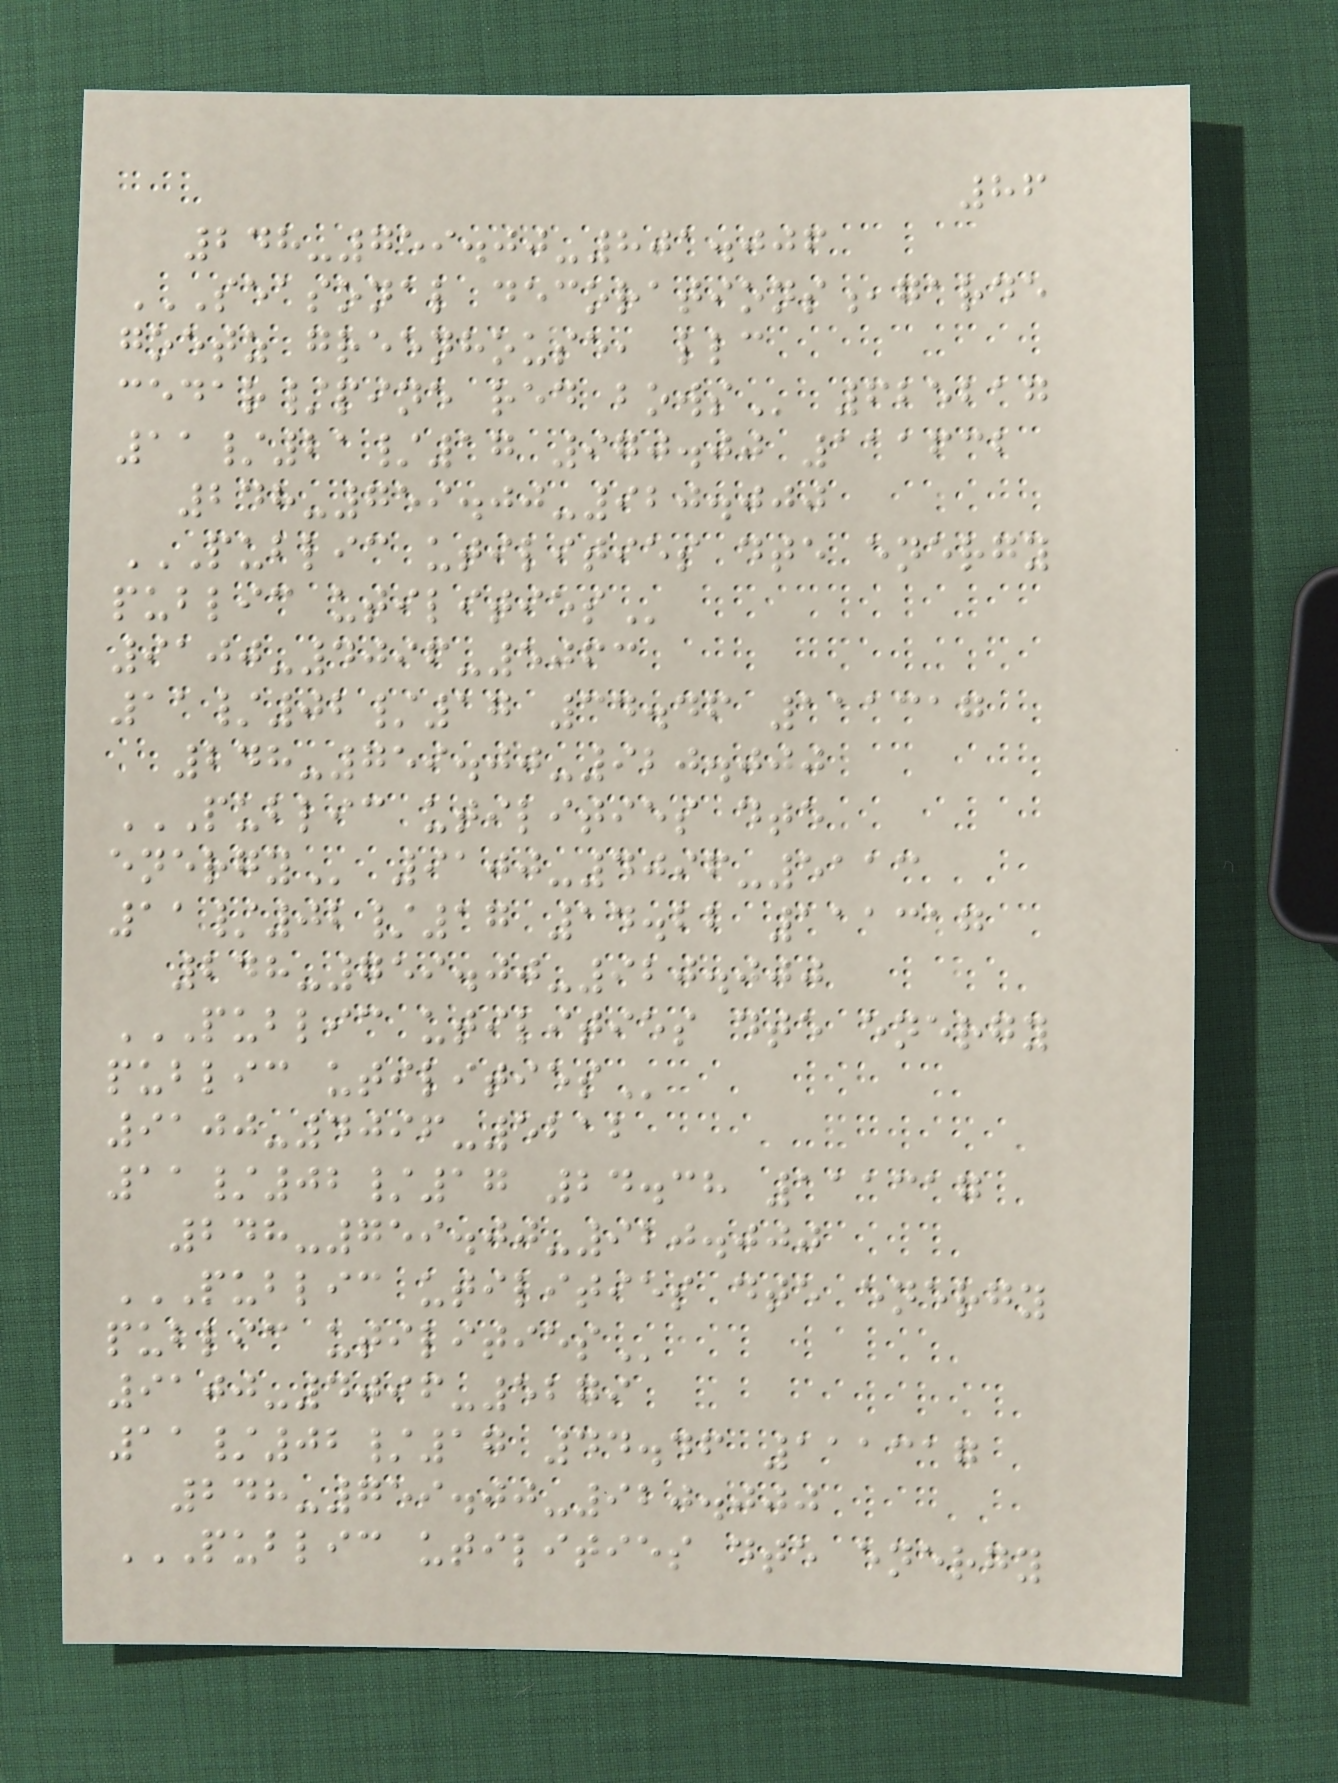86
248-759.00-801.006
SEASONAL DECORATIONS,GARDE
GOETZ GREENHOUSE, LLC
CEDAR/PINE RED BOWS 625217
11/21/17 970.00 111632
248-759.00-920.000
PUBLIC UTILITIES DTE ENERGY
PUBLIC UTILITIES
9100-4096-5063
11/02/17 34.46 111317
248-759.00-920.000
PUBLIC UTILITIES DTE
ENERGY 9100-4096-5113
11/02/17 14.22 111317
248-759.00-920.000
PUBLIC UTILITIES DTE ENERGY
PUBLIC UTILITIES
9100-4096-5212
11/02/17 24.38 111317
248-759.00-920.000
PUBLIC UTILITIES DTE ENERGY
PUBLIC UTILITIES
9100-4096-5279
11/02/17 44.46 111317
248-759.00-920.000
PUBLIC UTILITIES DTE ENERGY
